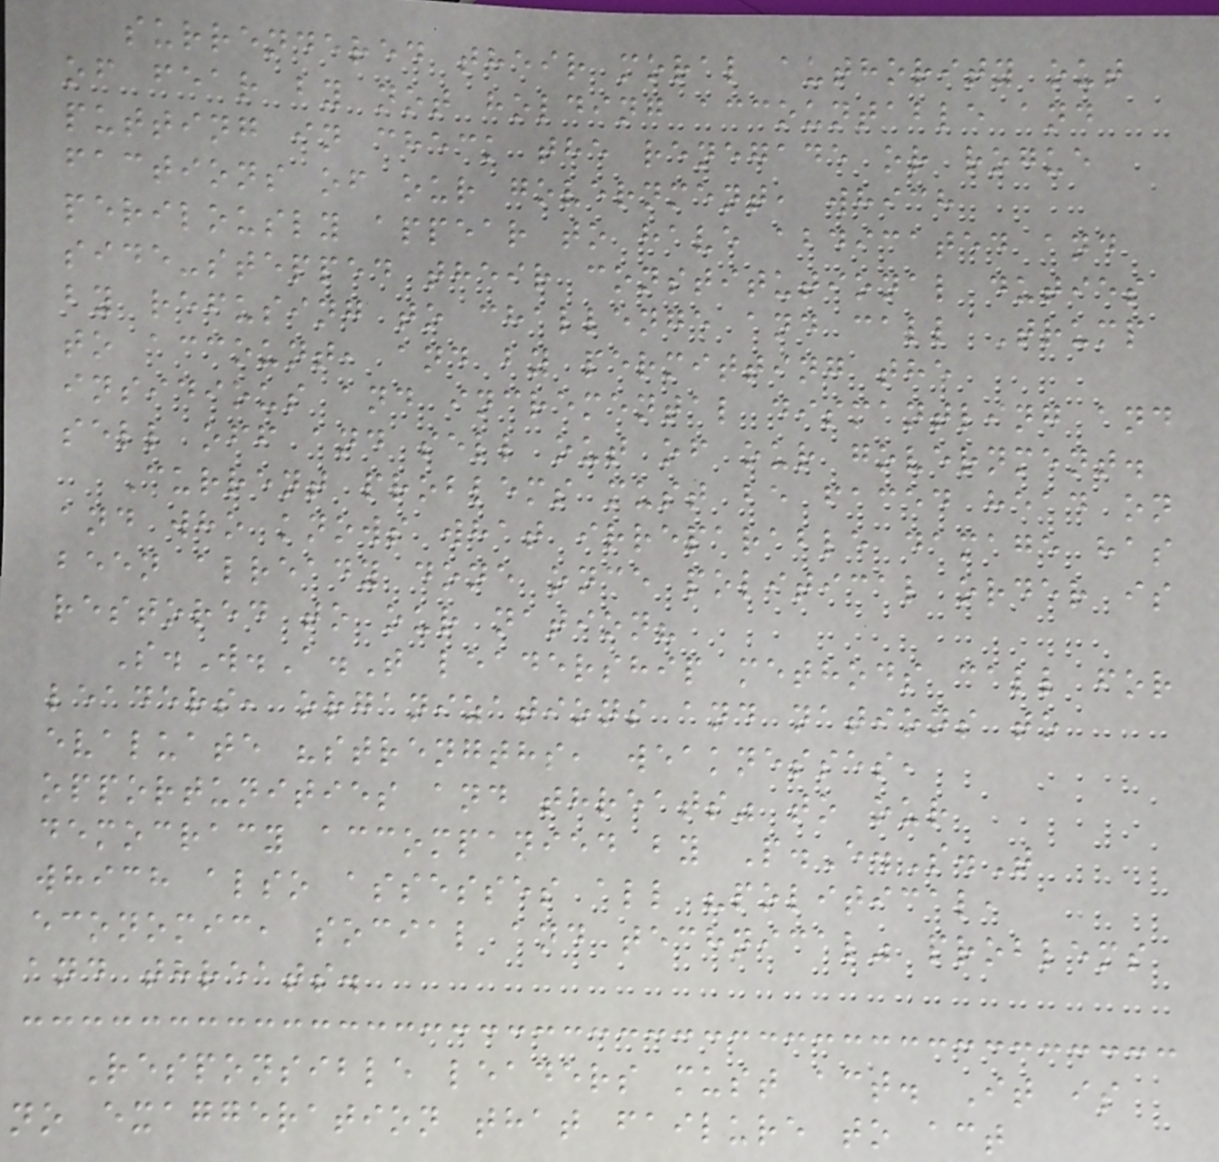surrendered their moral authority out
of fear by not holding accountable and
putting in check the renegade or rogue
factions of our government, which
perilously appear to have abdicated and
side-stepped their constitutional duties
by refusing to challenge and call Trump
to account, and by permitting the
insidious and incremental dismantling and
sell off and sell out of our government.
Current problems must be faced head on
and who knows what irreparable damage has
been already done once political order is
restored to our nation?
S.W.A.T leadership methods call for
leaders, organizations and nations to
evaluate "strengths, weaknesses,
opportunities and threats" to our
democracy accompanied by P.E.S.T
which also assesses all "political,
economic, social and technical" problems
and threats.
Responsible leaders must act. It is
no exaggeration that failure to act
